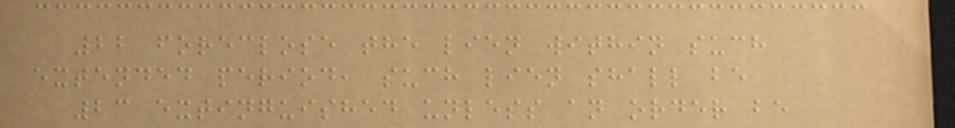22 foreclose the lien within such
extended period, such lien shall be
23 extinguished unless an order be
